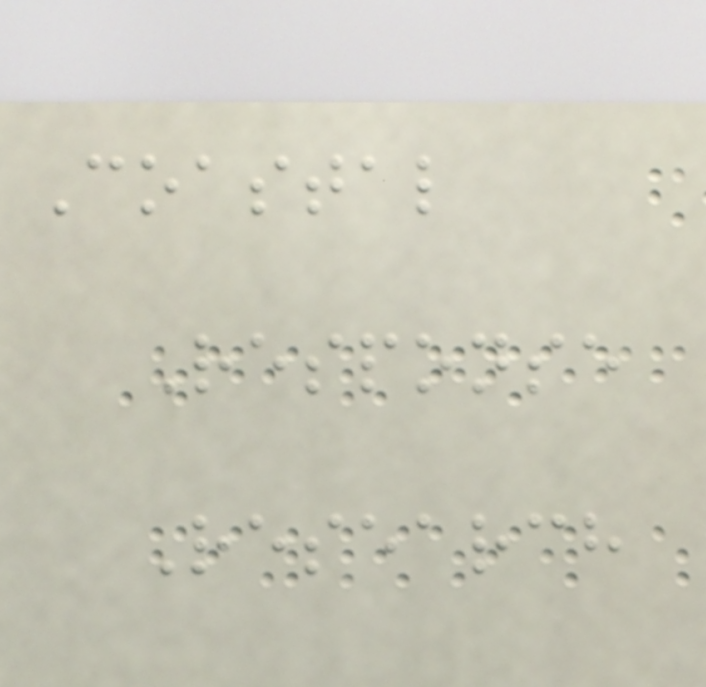Coastal
Response
Research
